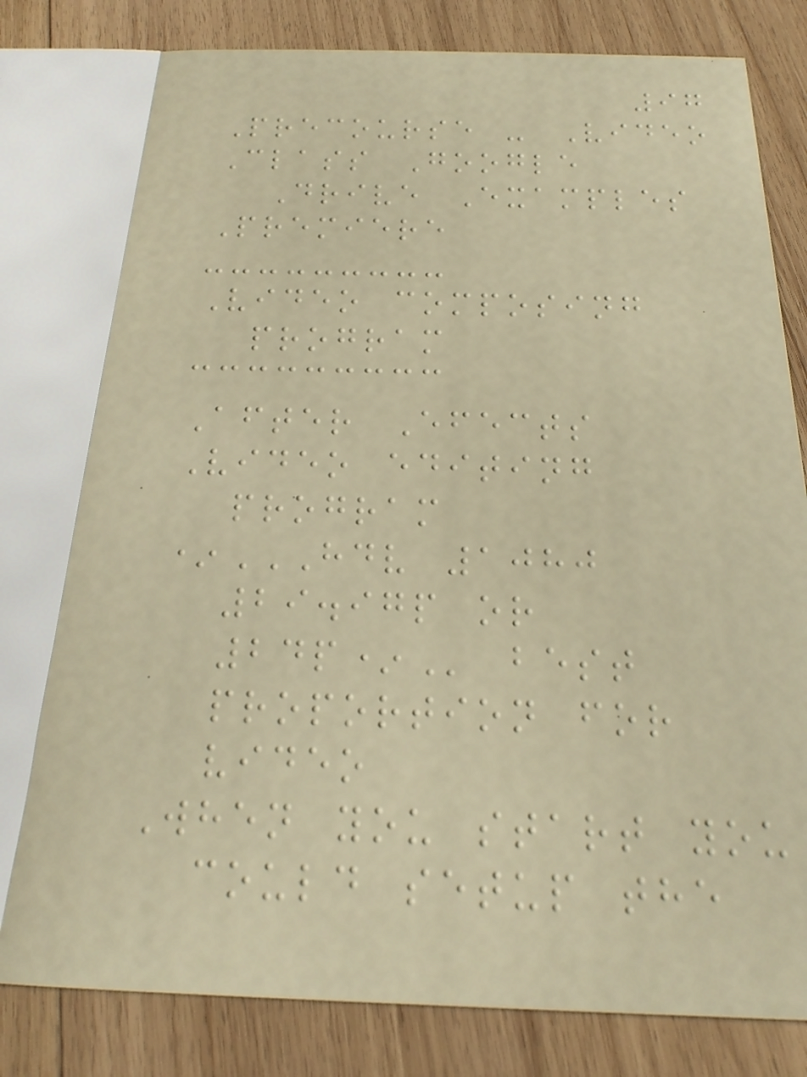97
Precourse - Video
Class Google
Drive Examples
Premiere
Video composing
program
After Efects
Video editing
program
*HDV 1080
29.97P OR
24P* best
proportion for
video
When you start you
could setup the
